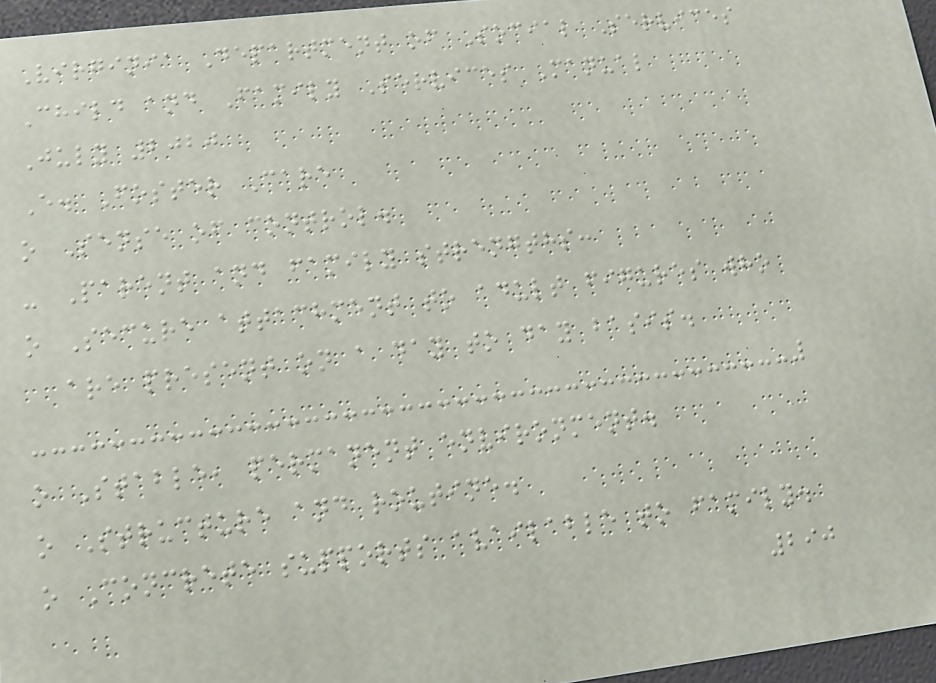Virginia Department of Social Services
Child and Family Services Manual
July 2020
E. Foster Care
o Sense of control.
- Parent and family strengths:
o Secure attachment to adult figures who
are present on a day to day basis.
o Stable, permanent environment.
o Structure and routine.
o Concrete supports available to family.
290
